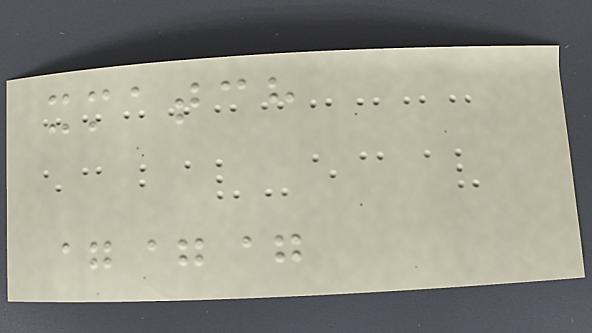xmatch
===
